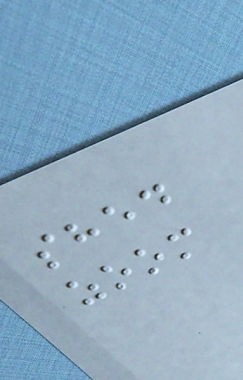shed
zoom
